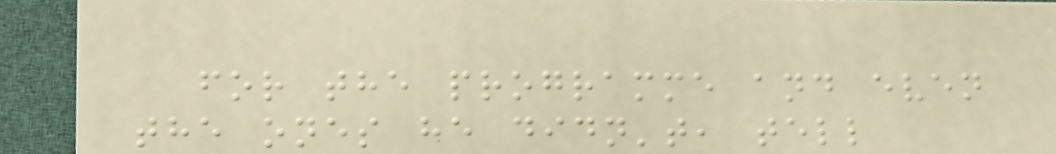for the programme and even
the ones he didn't, tell
